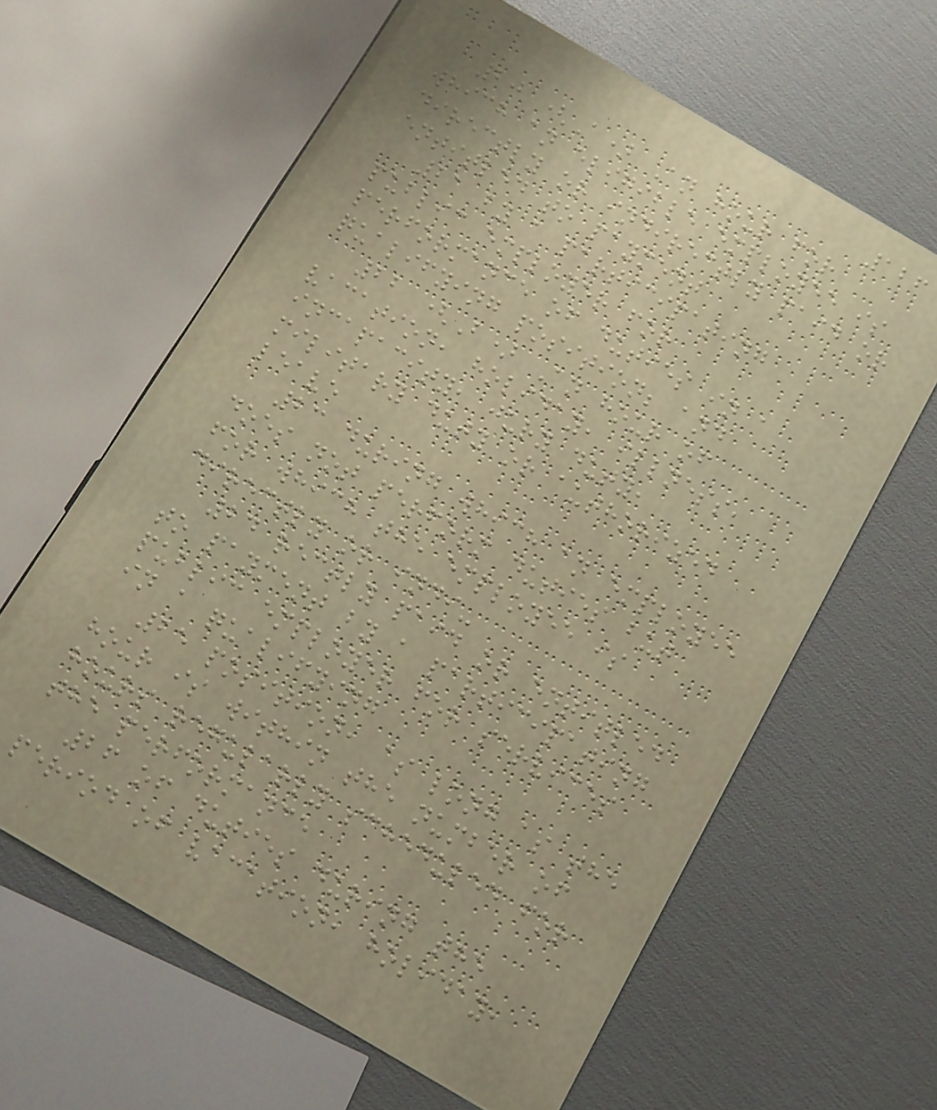126
20 (A) An hour for
which an eligible employee is
directly or indirectly paid or
entitled to payment
21 by a participating
public employer for
performance of duties in a
qualifying position; and
22 (B) An hour of
vacation, holiday, illness,
incapacity, jury duty,
military duty or authorized
leave
23 during which an employee
does not perform duties but
for which the employee is
directly or indi-
24 rectly paid or entitled
to payment by a participating
public employer for services
in a qualifying
25 position, as long as the
hour is within the number of
hours regularly scheduled for
the performance
26 of duties during the
period of vacation, holiday,
